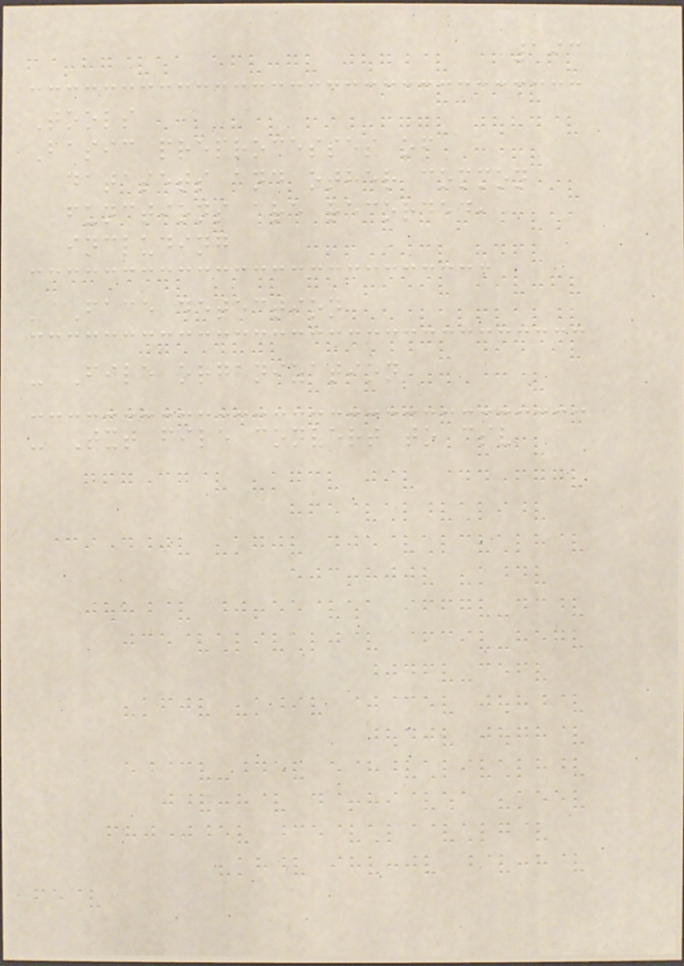193
Tools
Basic preprocesses of
datasets and other common
functions are recorded,
including
- Face detection
- File organization
- Txt file convert to csv
